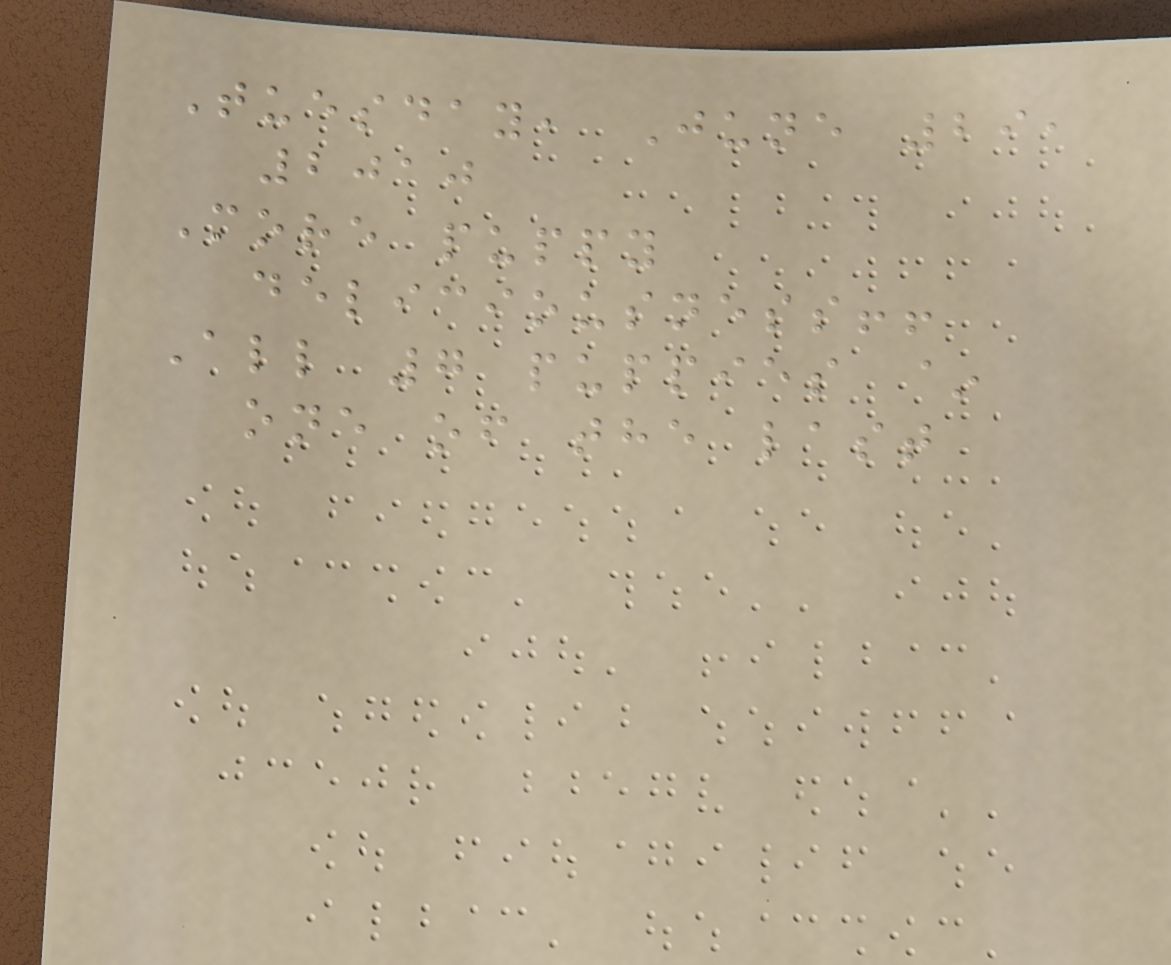Tuesday, June 29,
2010
More puppy
deliciousness!!
All 7 puppies ~
one of the last
